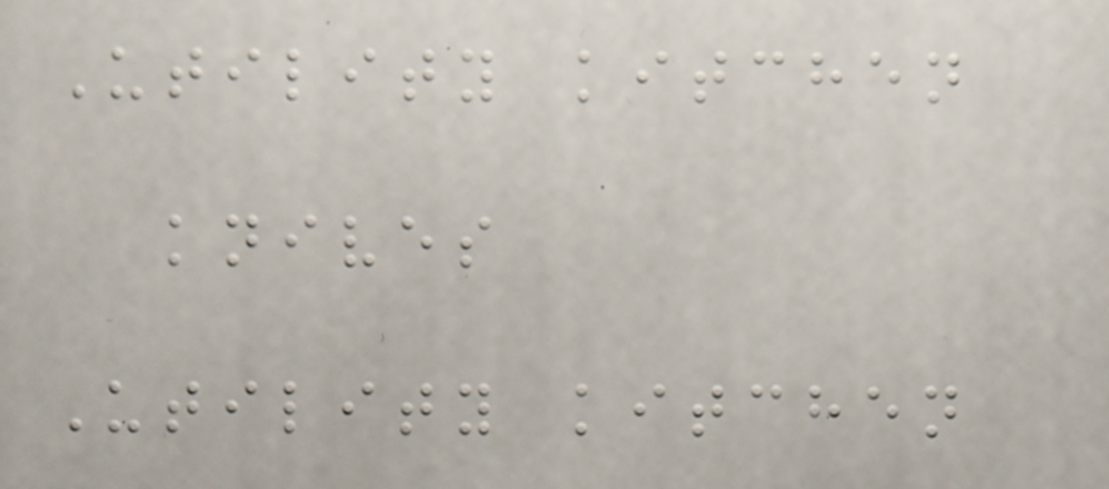Utility kitchen
knives
Utility kitchen
